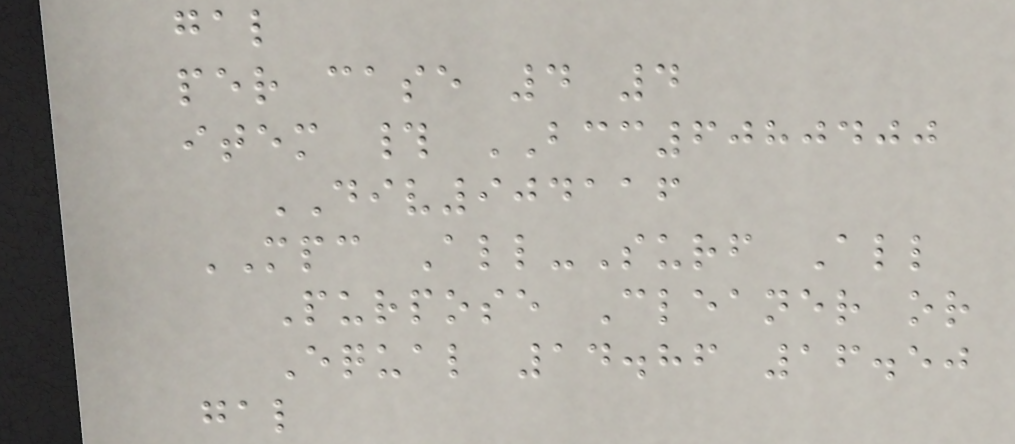gal
per case 4 4
item # BCC6080400
DIV904116
MPC All-Surf All
Purpose Cleaner or
Equal 14.86 16.50
gal
